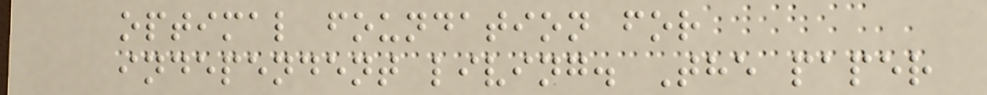optimal foundation for
independent living. The paper
